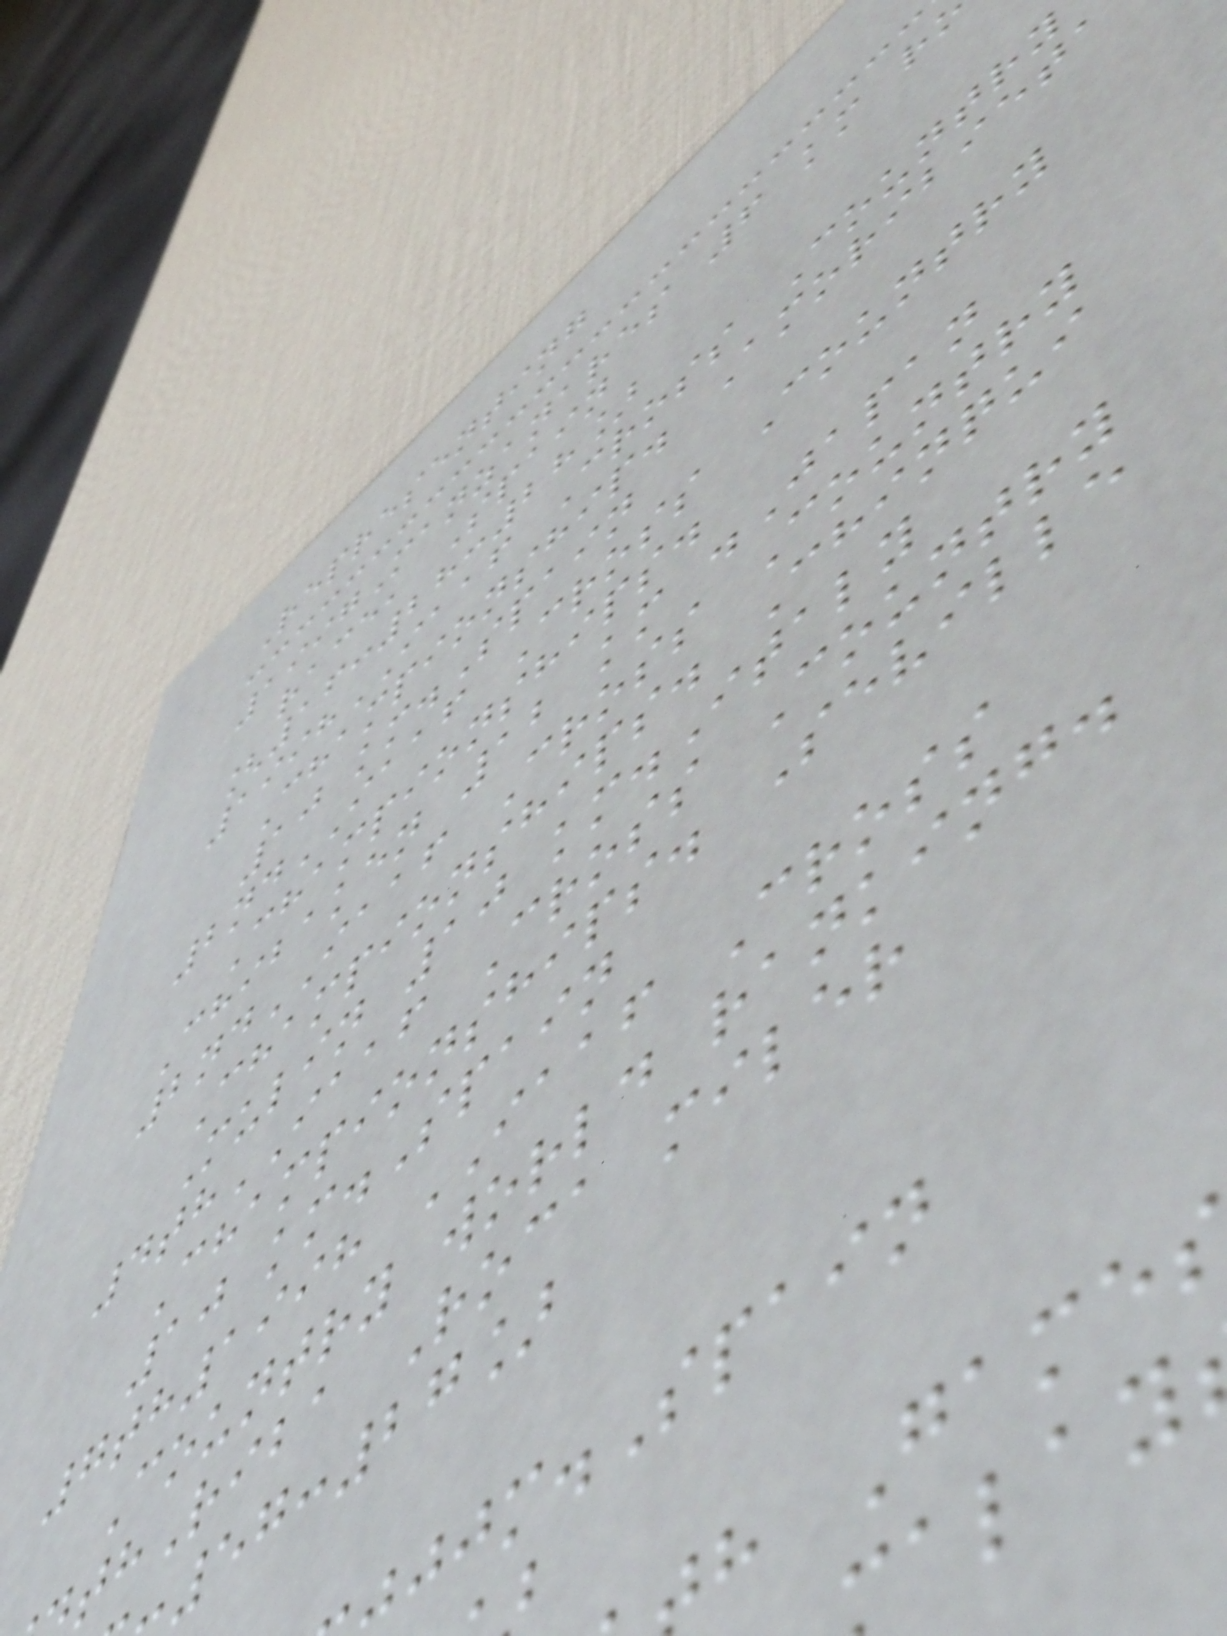Representing
1997Manzanares 6 km r
race, Spain
[16:28:28]
1998IAAF Cross Country
Championship. Amoribieta
10 km.Spain
2ndIAAF Cross Country
Championships.
Chibaken 12 km .Japan
2ndIAAF Cross Country
Championships. Chinqui
Mulin 10 km.Italy
4thIAAF Cross Country
Championships. Seville
10 km.Spain
7th1998 IAAF Cross
Country world ranking.
thRiba Roca miler
57:27]
m.Spain
h Game
